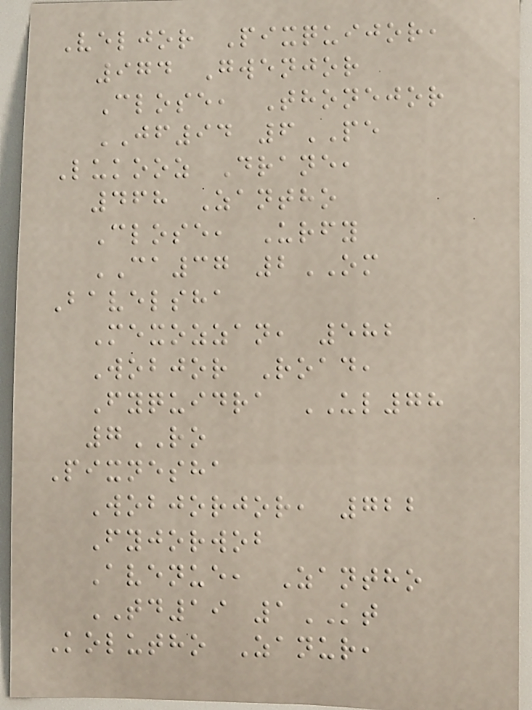Veljor Pixquijor,
974 Gwenjor
Close, Thonejor
JF94 6PE
Lukooz Drane,
468 Zantho
Close, Urfy
CA37 2OM
Bavelsha
Mexozzan, 582
Wobjor Road,
Fyquidra UL78
7RO
Pixnesha
Wobjorjor, 722
Fyjorwob
Avenue, Zantho
TD19 1KT
Kolutho Zanur,
